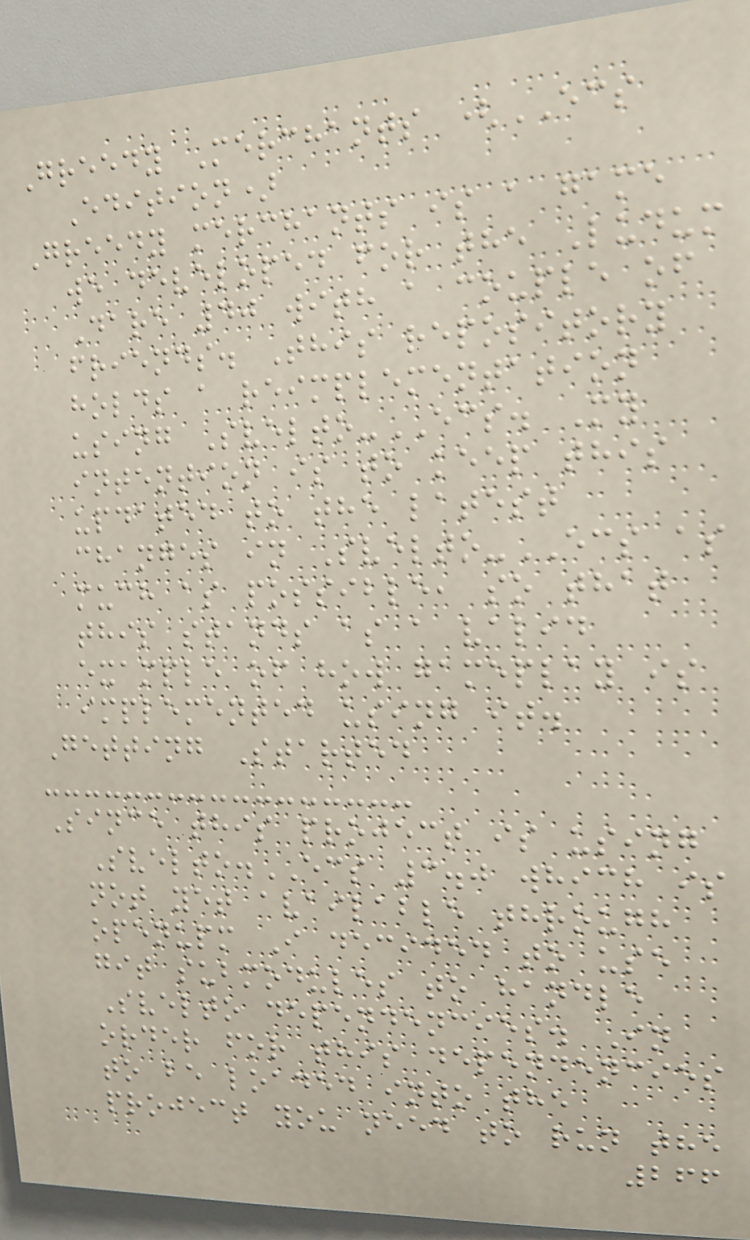Greedy Merchants (ECS
Edition)
Greedy merchants is a game
we developed for the Ludum
Dare 40 with a couple of
friends. This repository
holds a reimplementation
using Svelto-ECS. My
intention is to keep this
updated to the latest
changes in Svelto-ECS as
much as possible, so that
this stands as a valid
example of how gameplay is
implemented using it.
Getting Started
Since this project is using
Svelto.ECS 3.0 which is
not yet available through
openupm I decided to use
git submodules to handle
Svelto dependencies. In
order for this dependencies
to be loaded into the
project you need to run the
266
